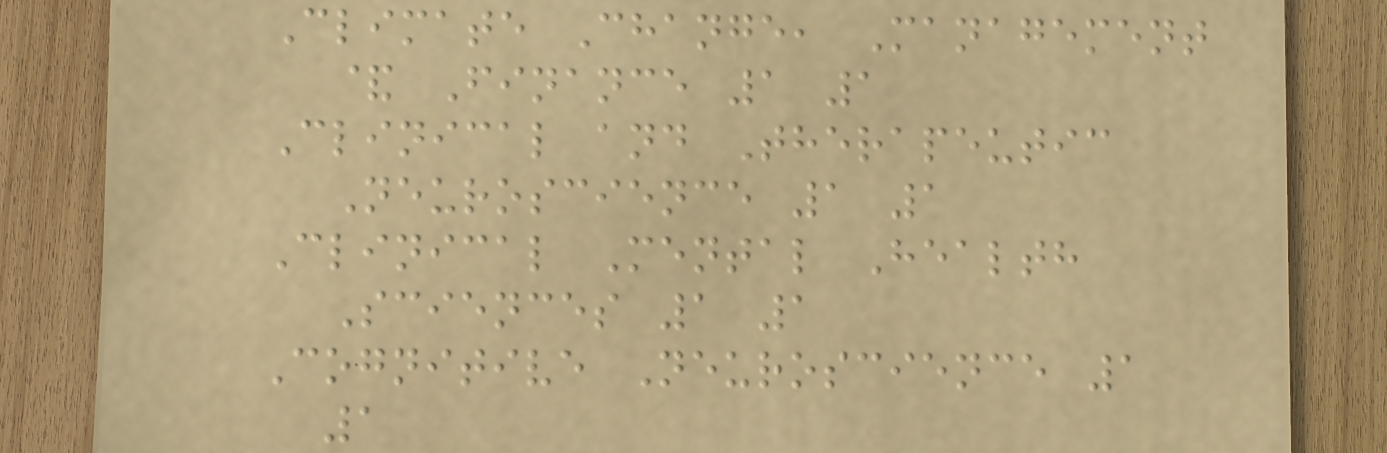Climate Change, Management
& Finance 1 1
Clinical and Therapeutic
Neuroscience 1 1
Clinical Mental Health
Sciences 1 1
Cognitive Neuroscience 1
1
